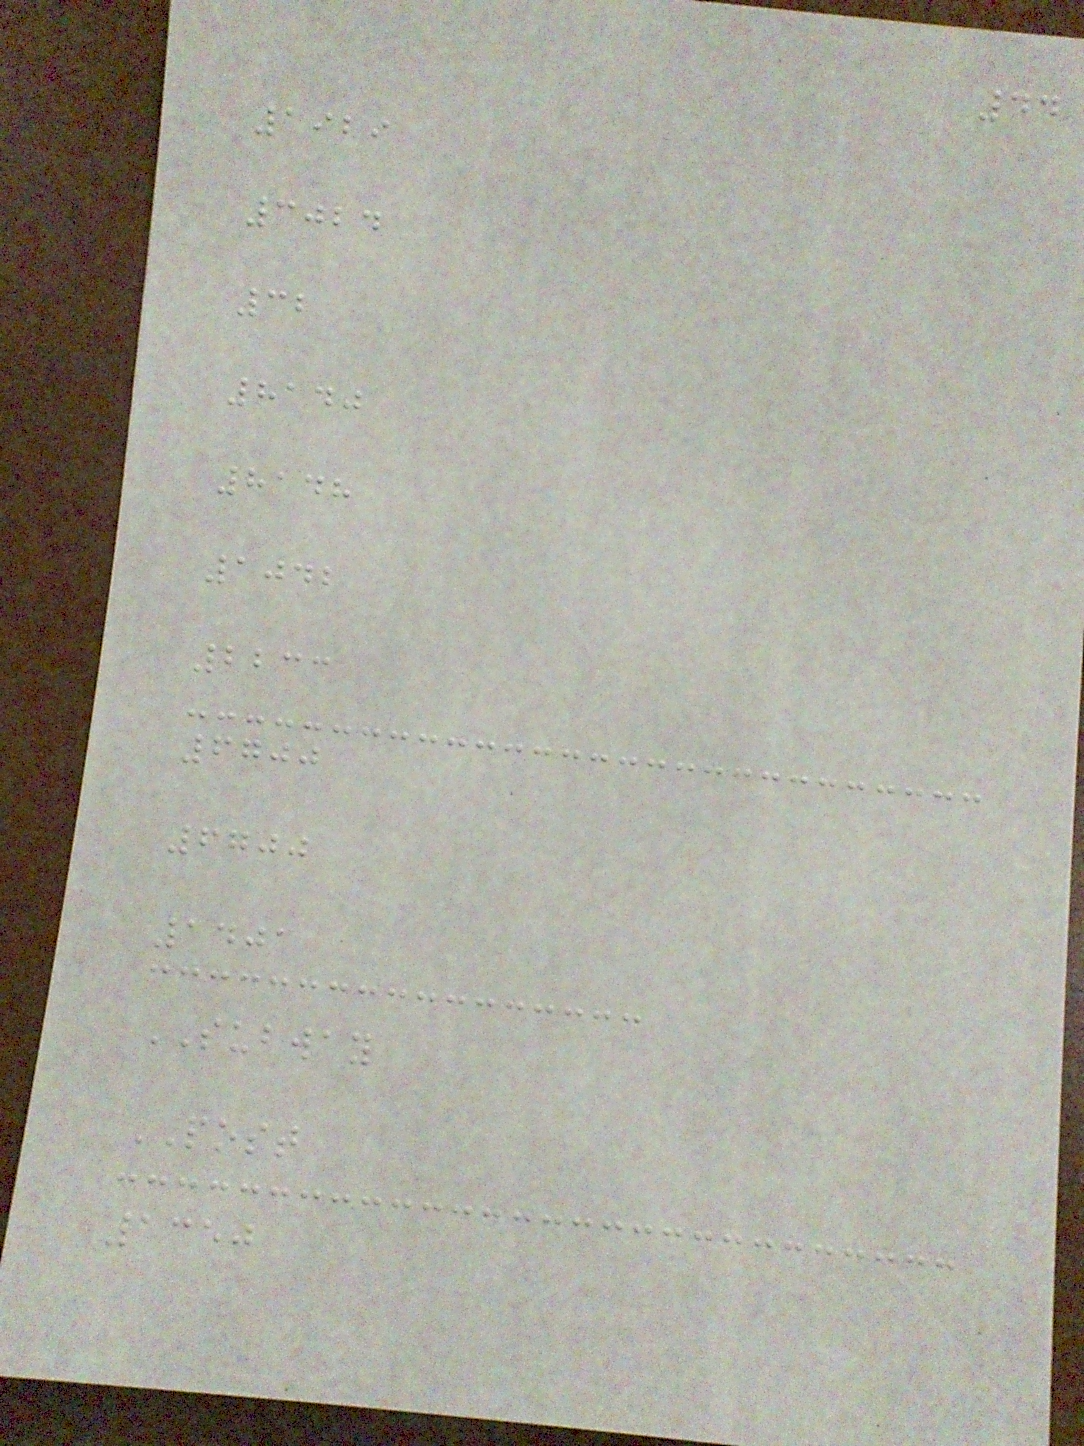44
1929
3024
32
8140
8148
1042
2233
6700
6700
1401
SUBWAY
POST
1350
